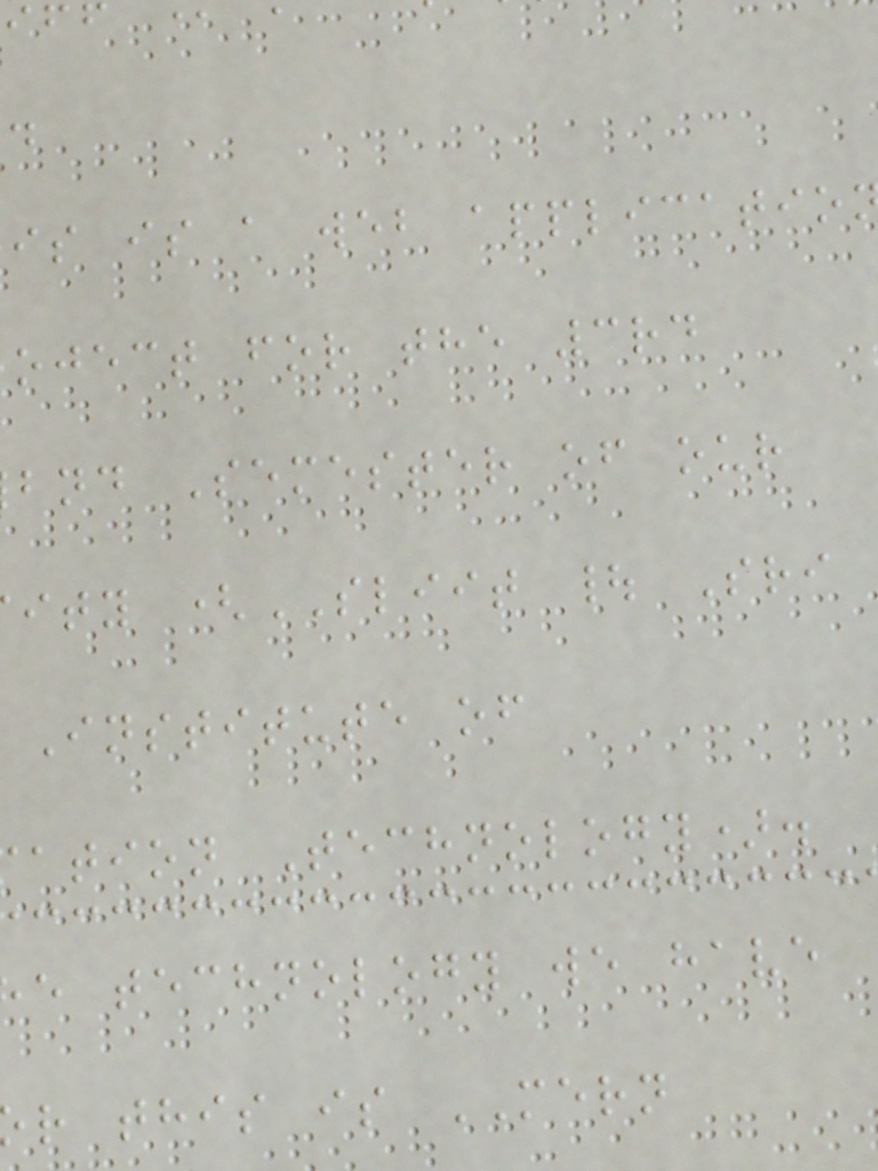is is a web applicatio
oject for the 3rd
bnd Semester of our
ity (SLIIT | Sri
Institute of
ation Technology).
e technology we have
r this is MERN
